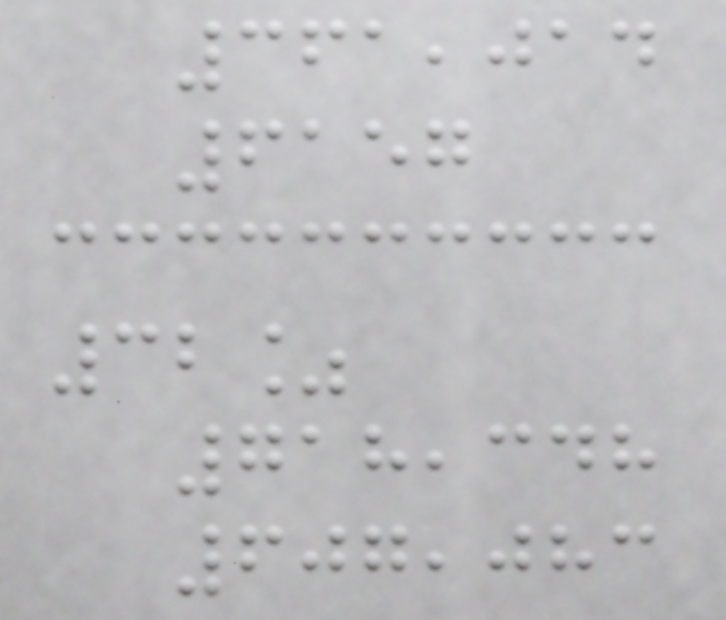361,014
6157
32%
718,348
607,083
